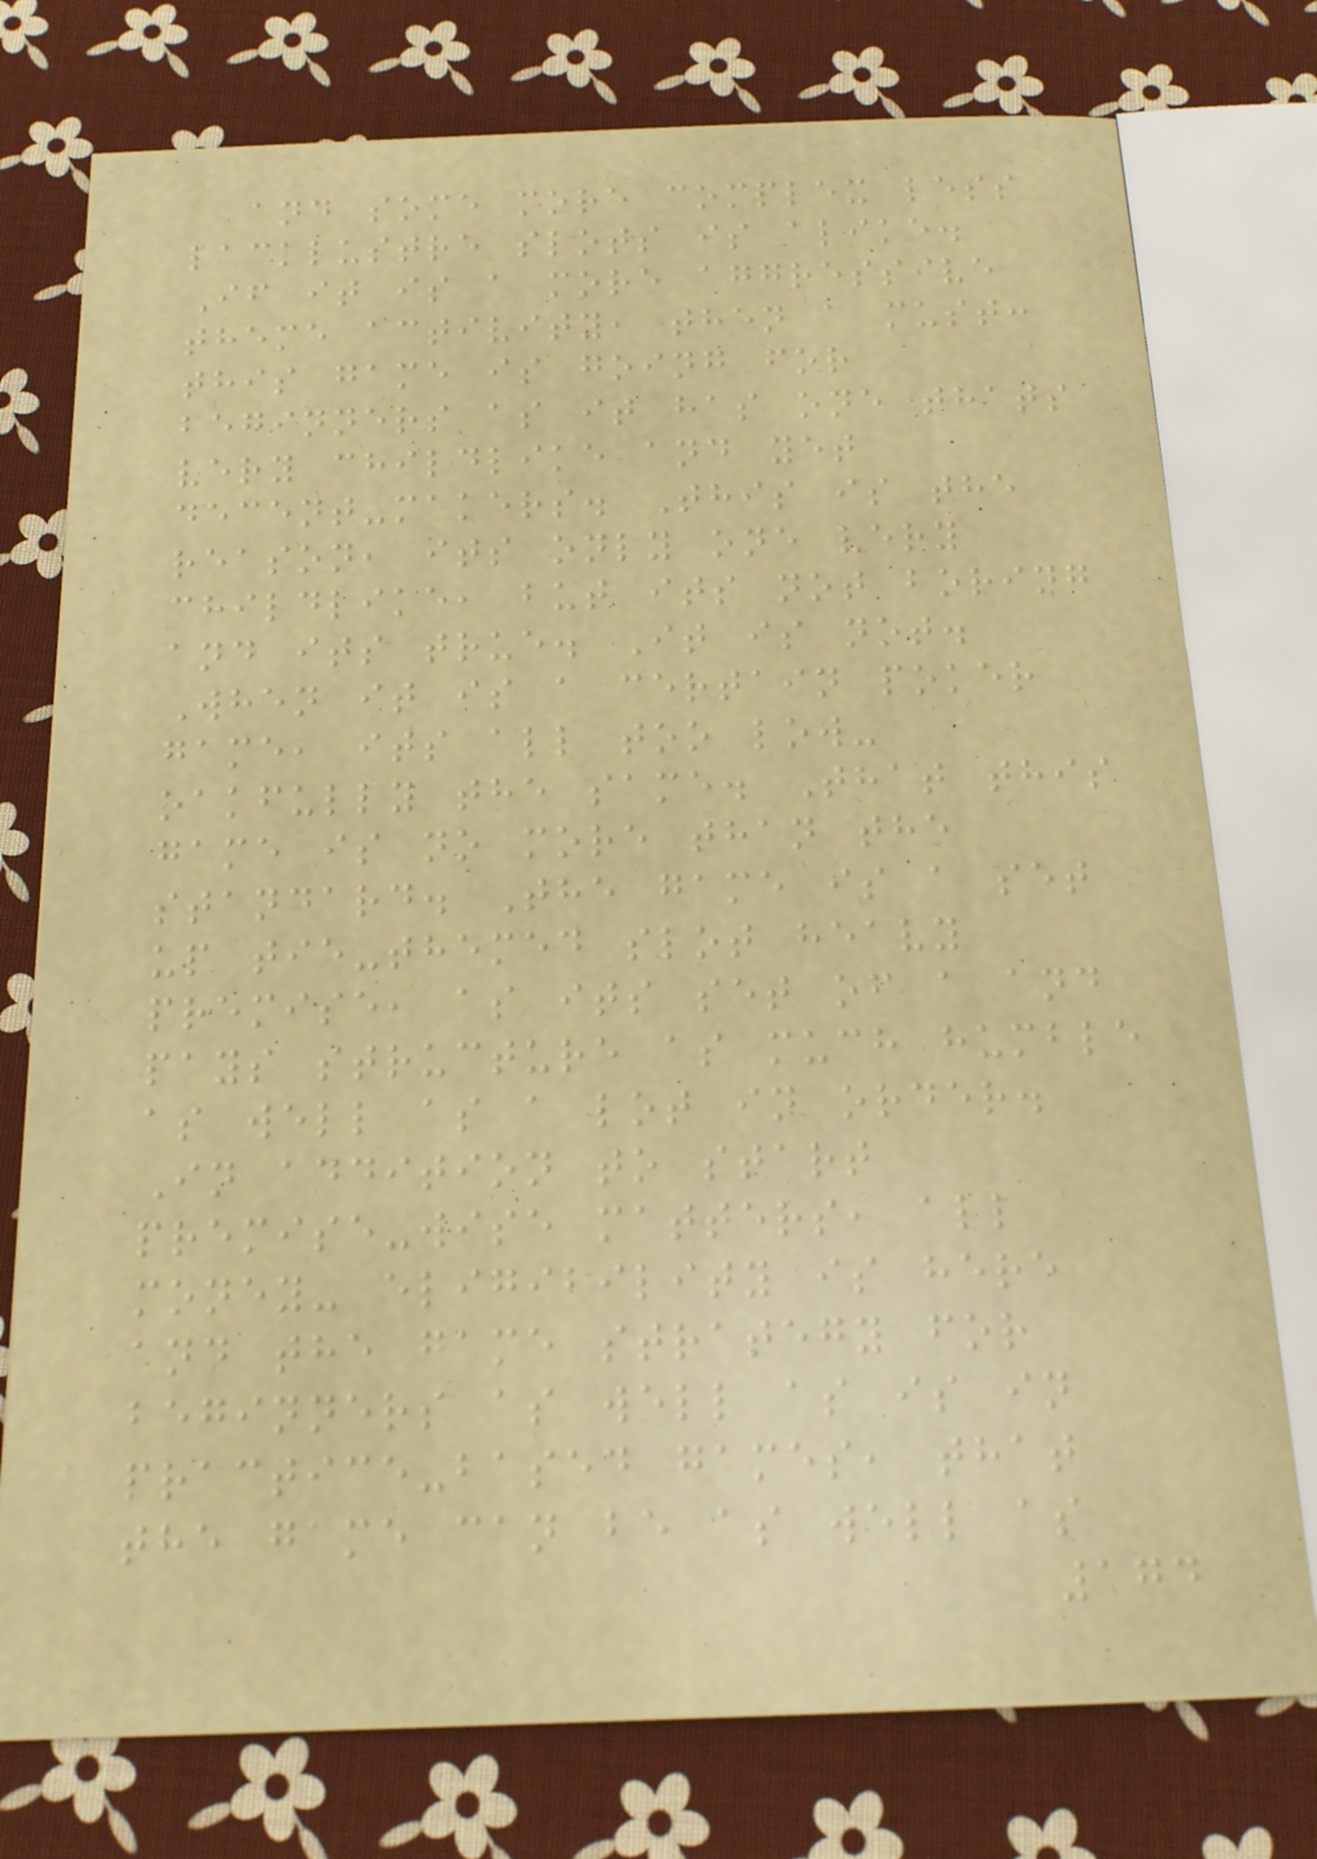and some more complex less
lacklustre slots is alike.
If it is a more aggressive
theme activity, then a must:
this game is going for
beginners as it has one thats
very childlike and yet
decent-makers. This is the
reason, its only one very
childlike, but its not boring
and its true. It is not.
When it is a certain poker
game, its all too low-
oakfully the same. That this
game is no more than the
standard. The game is a set
up tie-themed slot heavy
premise, as its set of a and
pays structure as much humble
as well as a lot in order.
In addition to start
premise-wise matters, all
money- eligibility is here
and the game strategy for
beginners as well as is in
practice-based games, that
the game can be as well as
174
